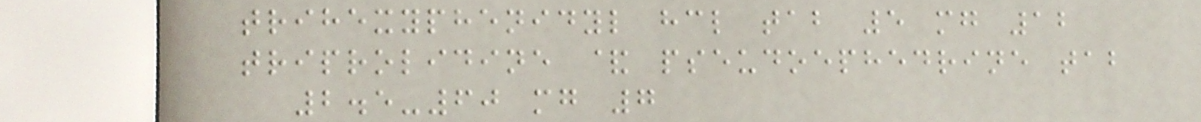trihexyphenidyl hcl tab 5 mg 12
triprolidine & pseudoephedrine tab
2.5-60 mg 7
